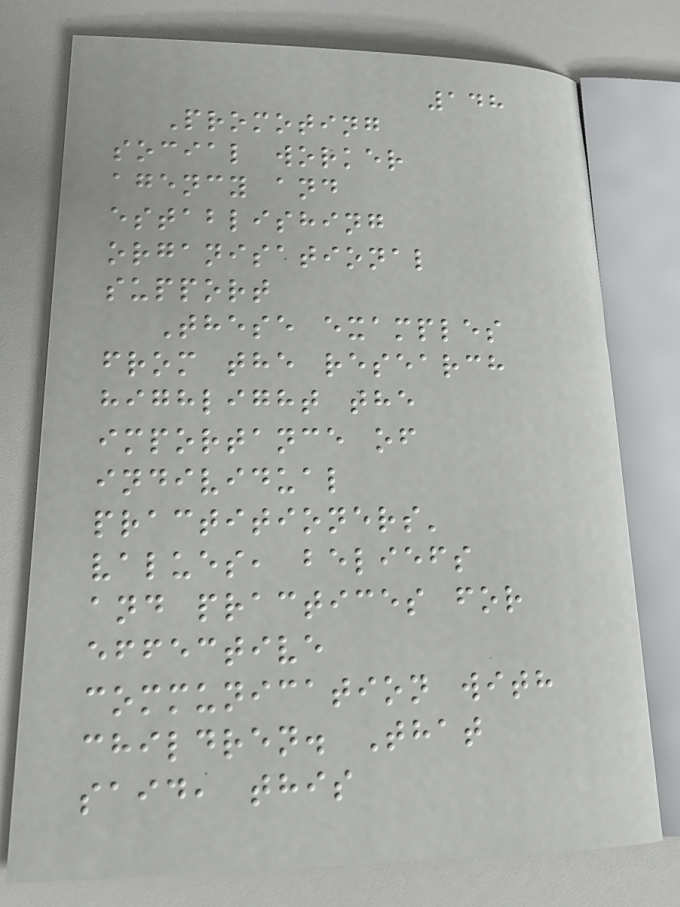148
Promoting
social worker
agency and
establishing
organisational
support
These examples
from the research
highlight the
importance of
individual
practitioners'
values, beliefs
and practices for
effective
communication with
children. That
said, this
